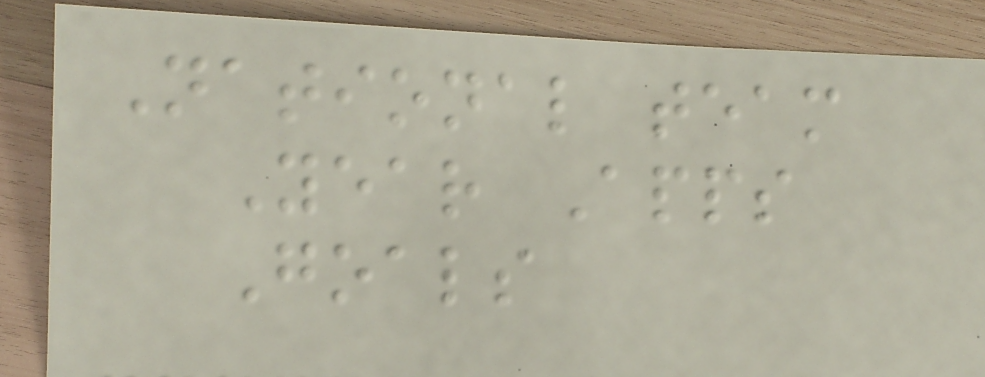National team
Year Apps
Goals
